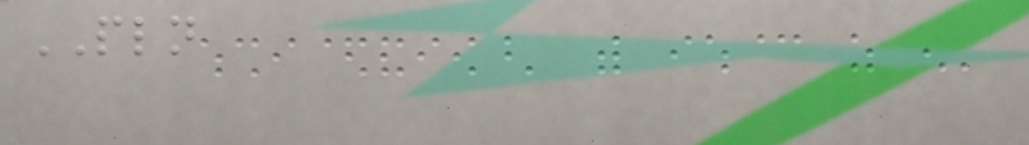PLN
